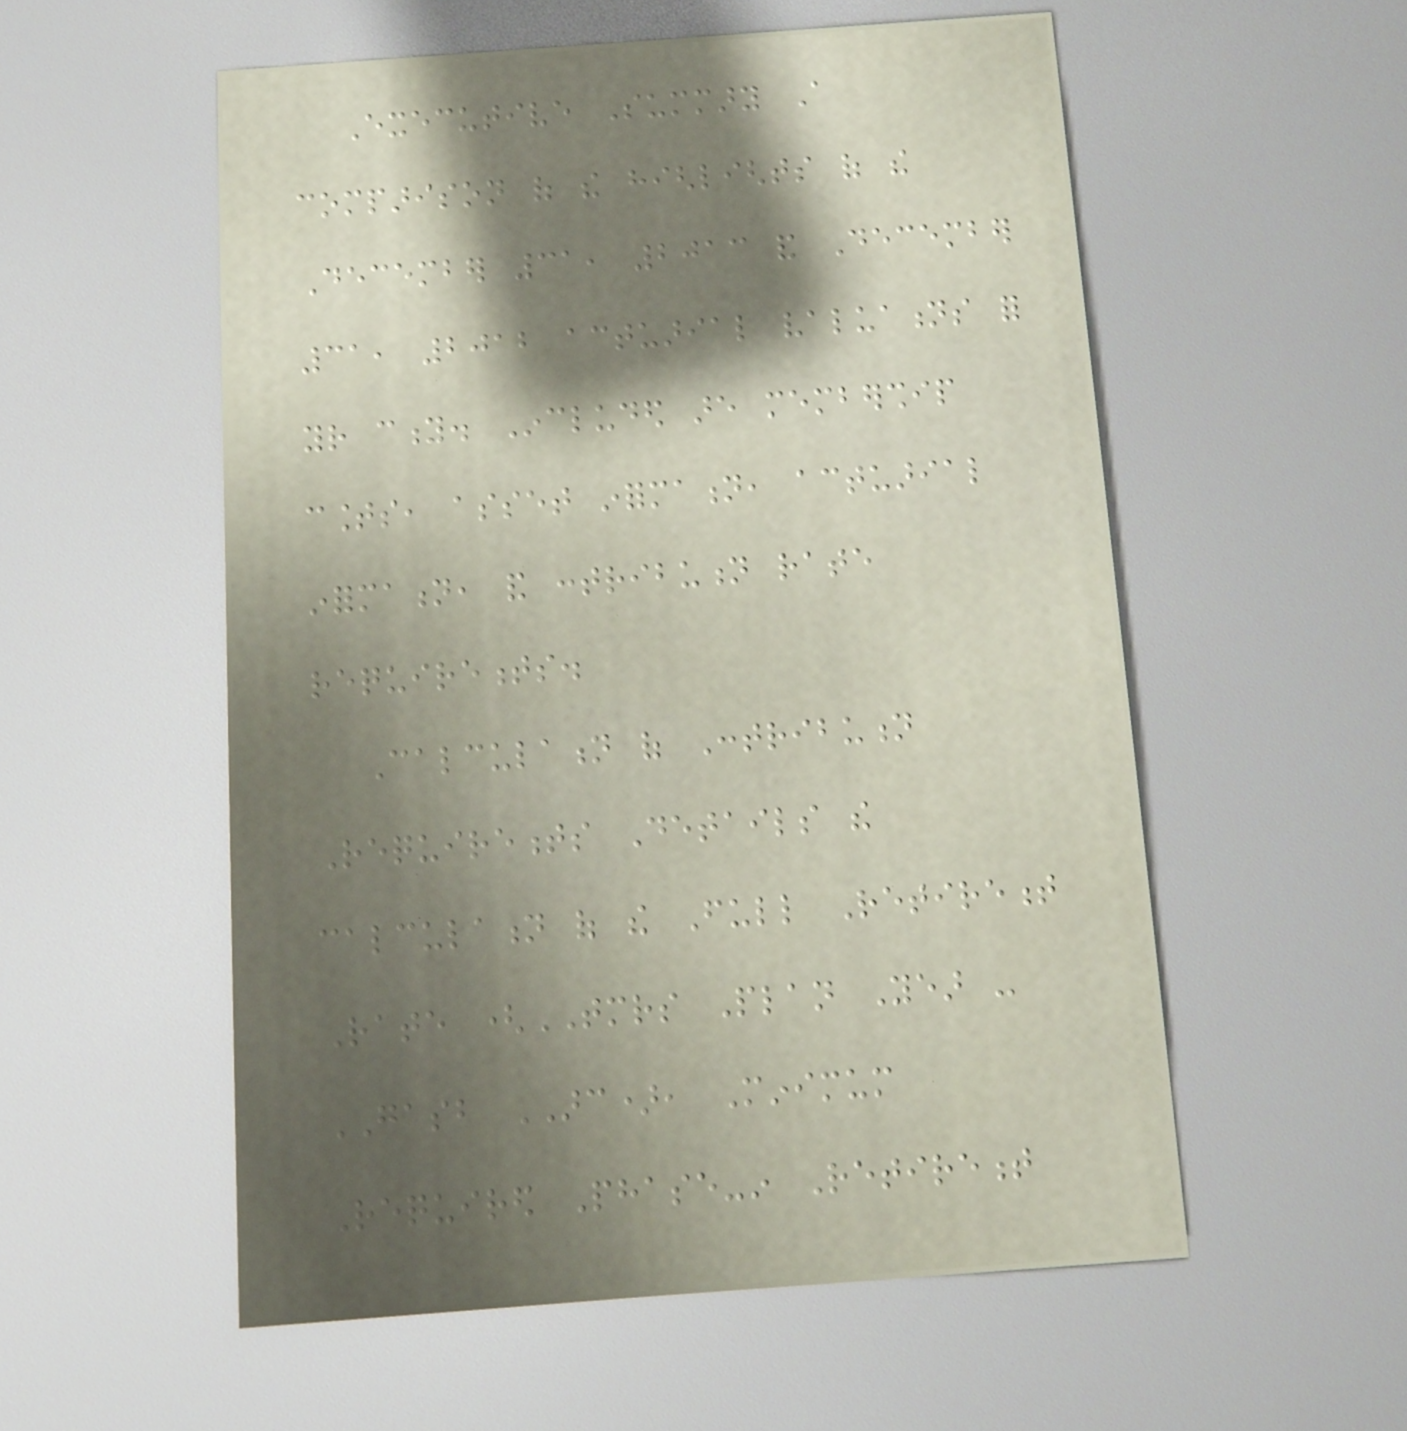Executive Summary A
comparison of the highlights of the
December 31, 2013 and December
31, 2012 actuarial valuations for
your city. Included are membership
counts, asset information, actuarial
information, and contribution rate
requirements.
Calculation of Contribution
Requirements Details the
calculation of the Full Retirement
Rate (TMRS Plan Year -
GASB ARC), Minimum
Required Phase-in Retirement
